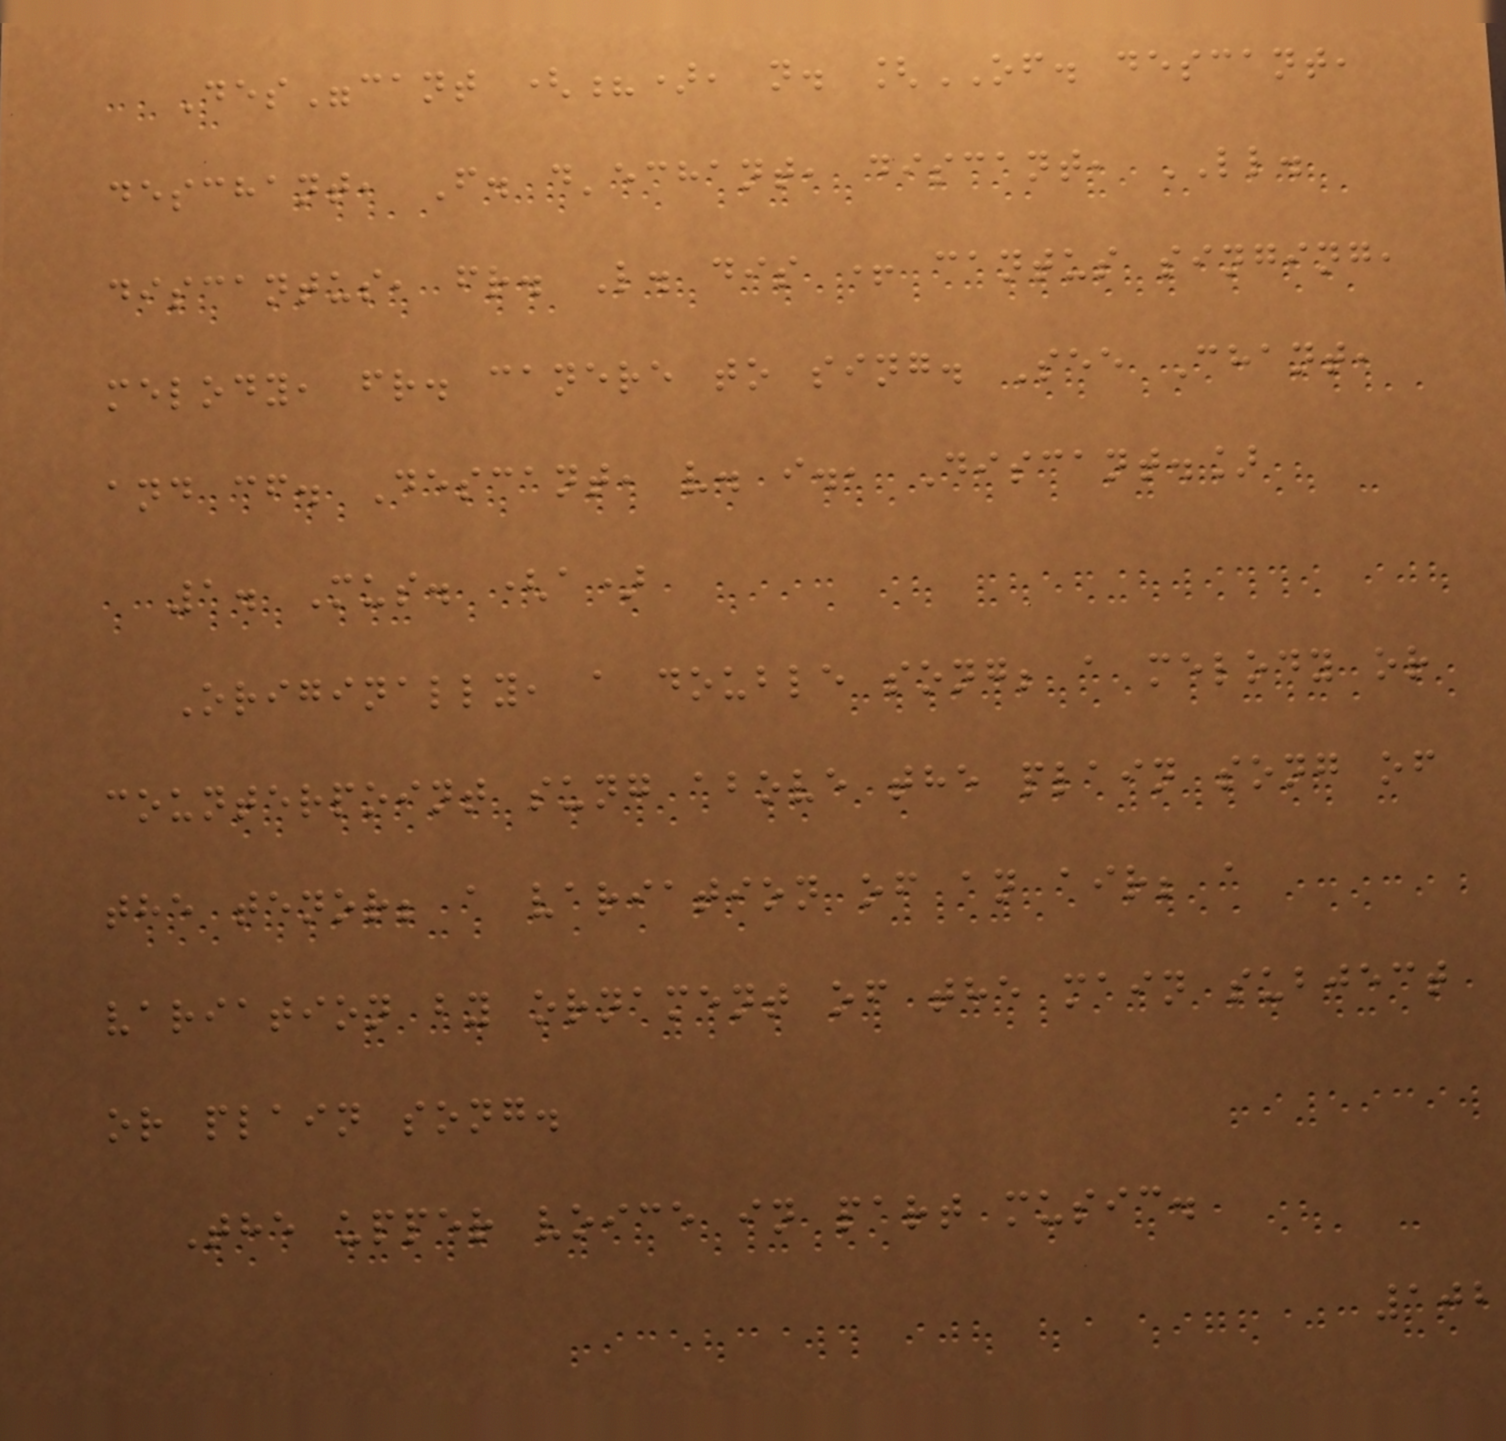Des"cant (?), n. [OF. descant,
deschant, F. d'echant, discant, LL.
discantus, fr. L. dis + cantus singing,
melody, fr. canere to sing. See Chant,
and cf. Descant, v. i., Discant.]
1. Mus. (a)
Originally, a double song; a melody or
counterpoint sung above the plain song of
the tenor; a variation of an air; a
variation by ornament of the main subject
or plain song.
The upper voice in part music.
102
